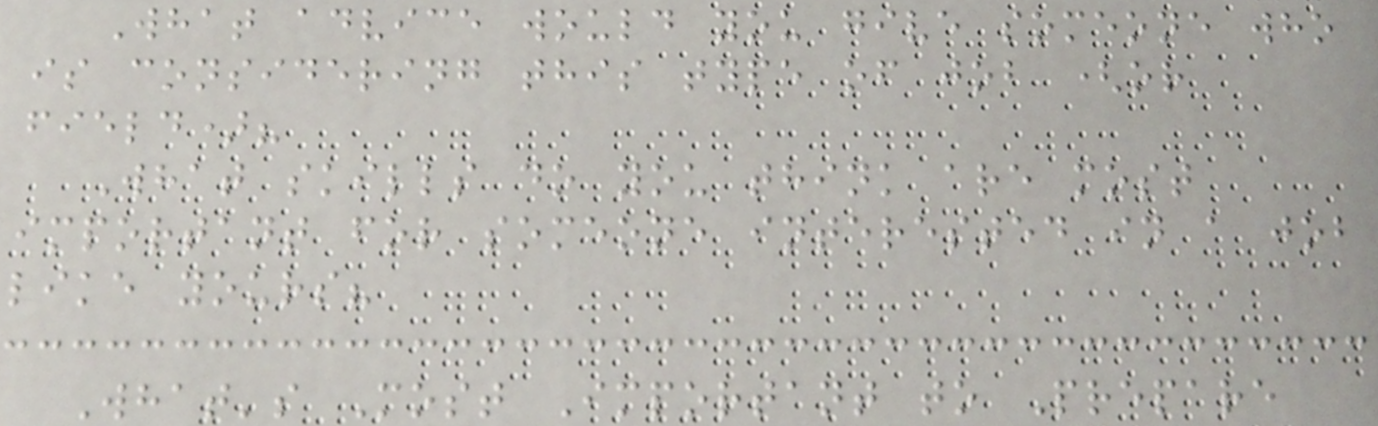What advice would you give someone who
is considering this type of job (or
field)?
What skills do you think are most
important for someone interested in a job
like yours?
What's Most Important to Prepare
